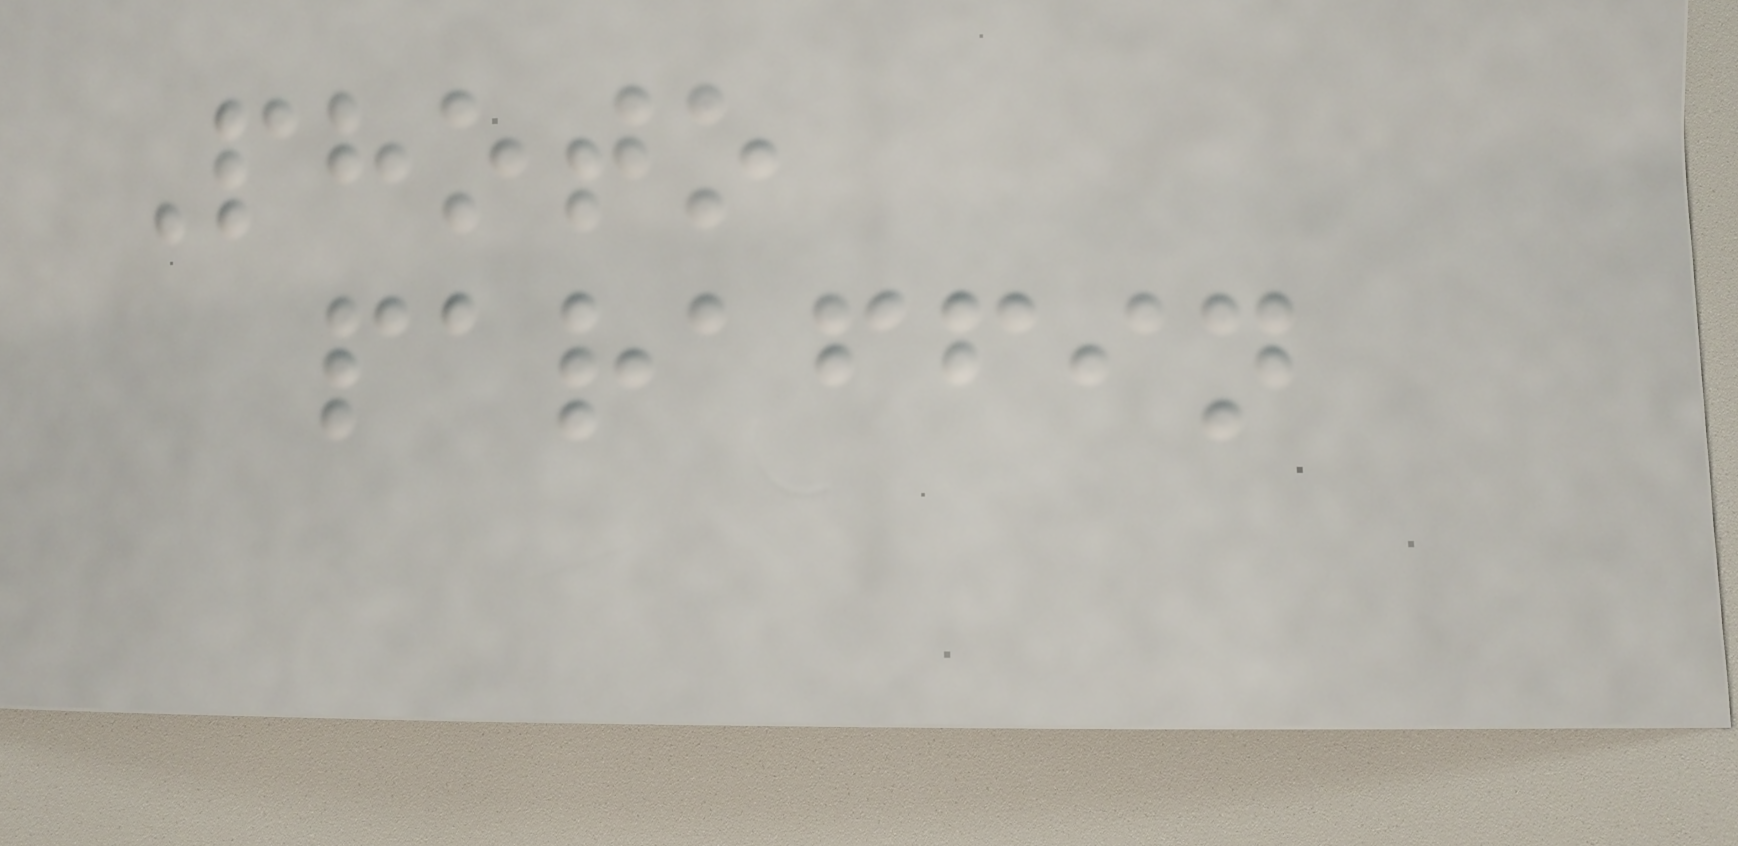Photo
paraffin
